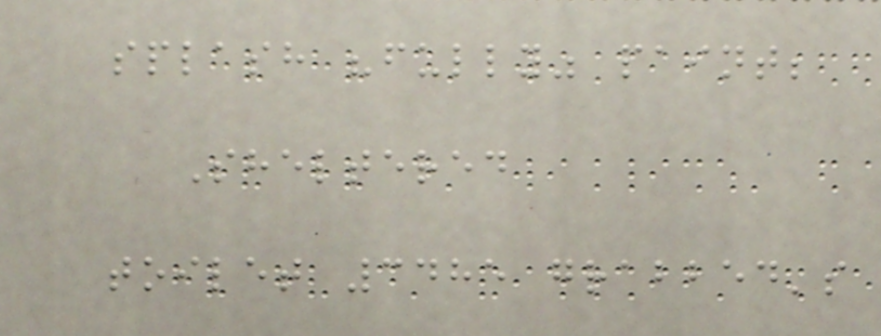splash "fully" paint;
Sheltered
toilet 3485 grabbed's
